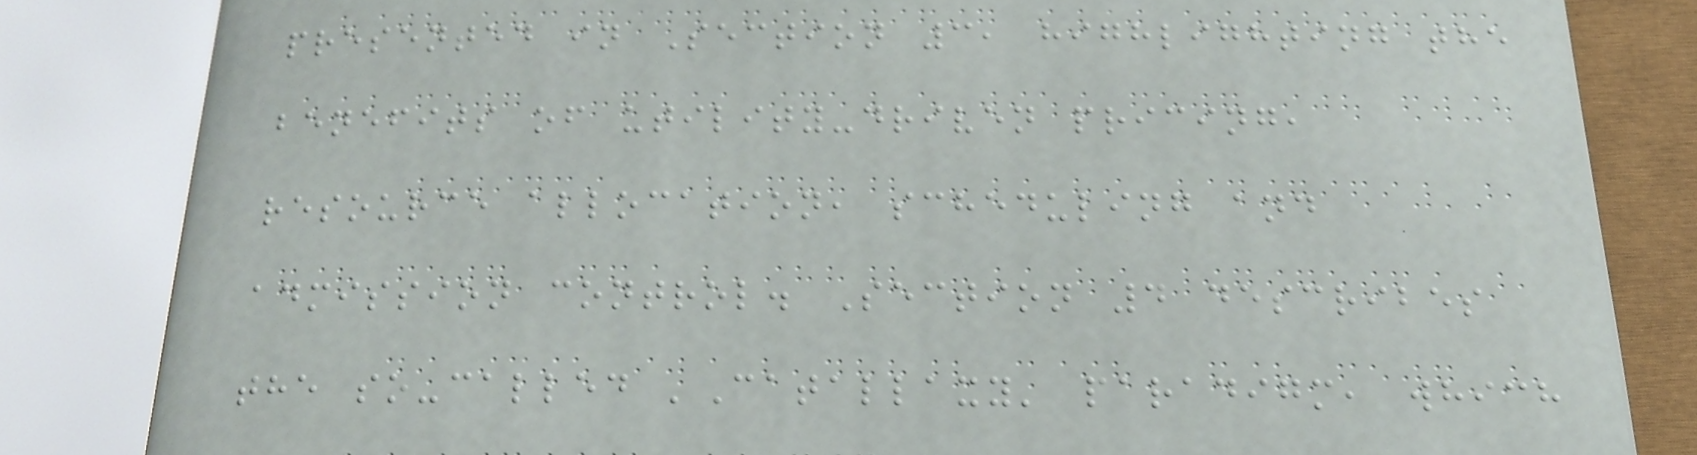presented in Section 3, highlighting the
benefits of utility-driven pricing,
resource allocation, scheduling and
admission control. Section 4 describes
the so-called 'Catallaxy' paradigm, which
